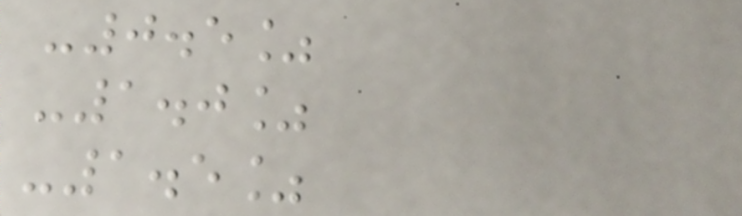-0.5%
-1.0%
-1.5%
